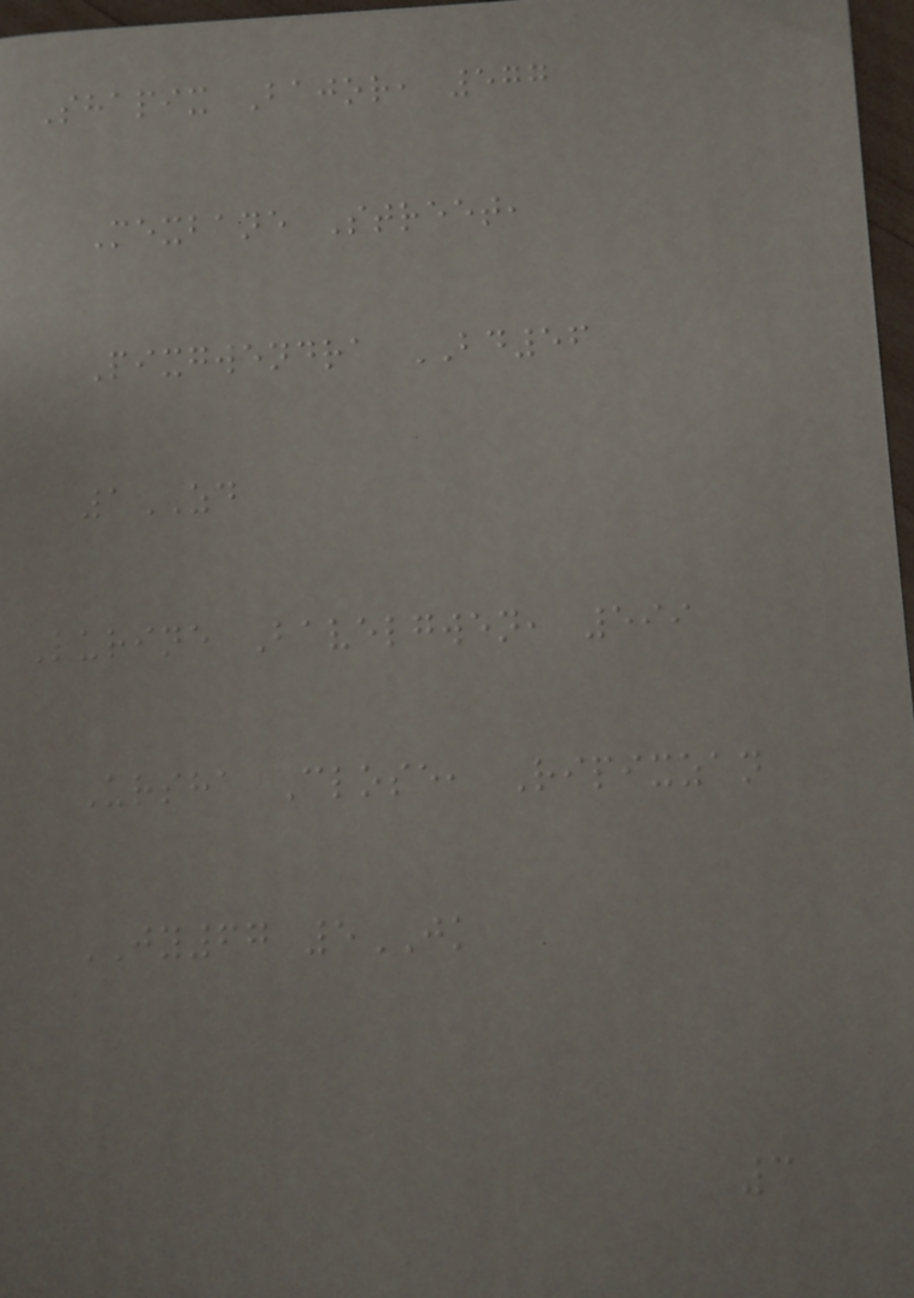Shapix Bajor, 577
Mexbane Street,
Pixgwendra BD56
1ZD
Lurine Bavelgwen, 599
Ursha Close, Ripixzan
JY67 5JK
3
